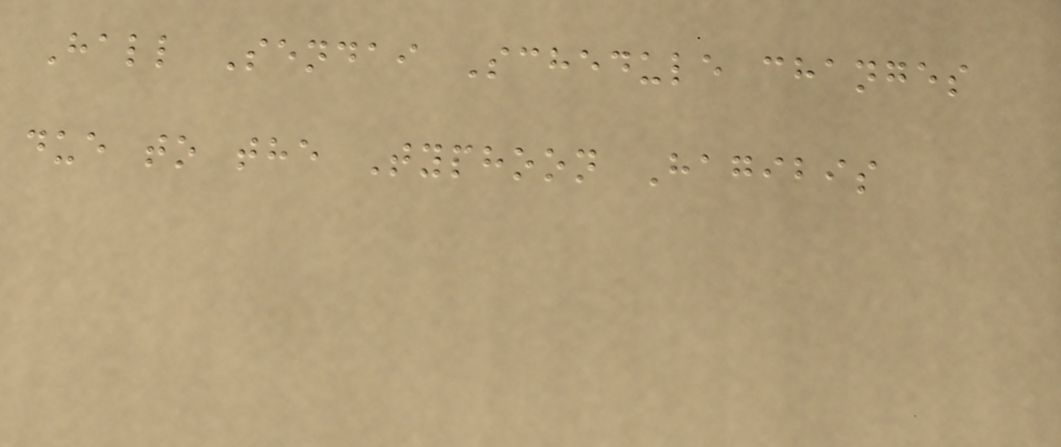Hall Sendai Schedule changes
due to the Typhoon Hagibis
